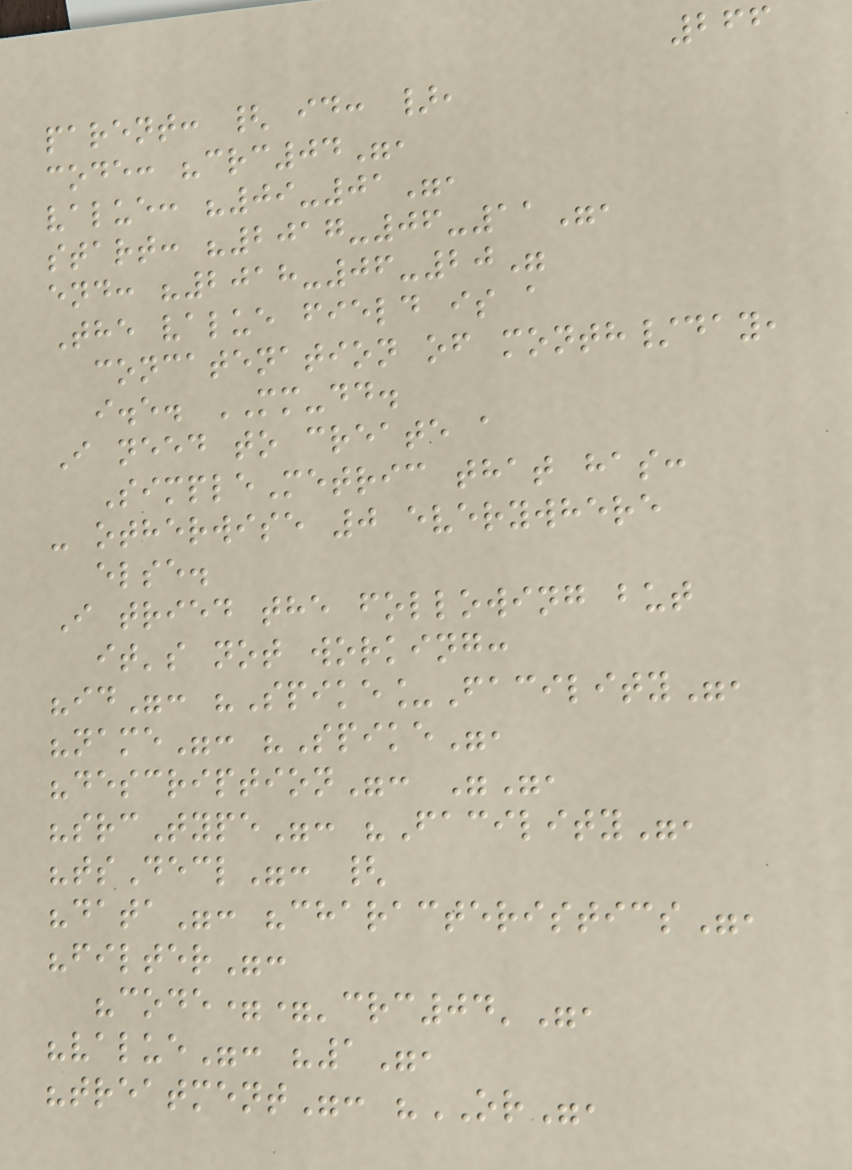266
parent: { id: },
code: "crc04",
value: "09-01",
start: "2017-06-11",
end: "2018-06-20"
The value field is a
concatenation of month/day,
i.e. MM-dd.
I need to create a
SimpleMetric that has:
- otherwise 0 everywhere
else.
I tried the following but
it's not working:
"id": "Spike_Facility",
"name": "Spike",
"description": "",
"srcType": "Facility",
"tsDecl": {
"data": "characteristics",
"filter":
"code=='crc04'",
"value": "1",
"treatment": "OR",
